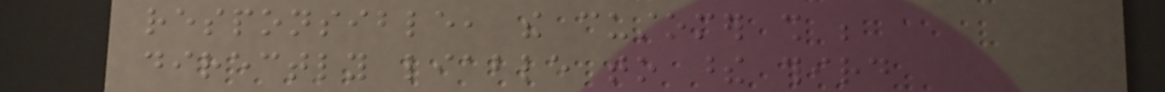responsible, the customer shall be
directly liable to these third
